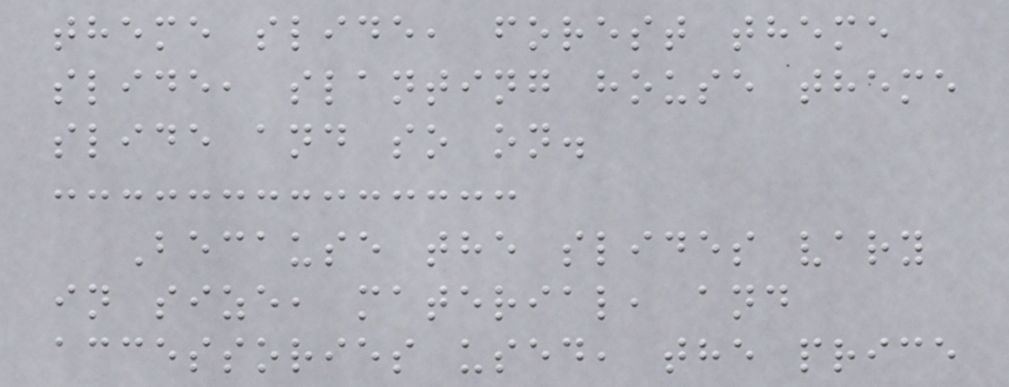theme slide, forest theme
slide, slanting house theme
slide and so on.
Because the slides vary
in size, material, and
accessories used, the price
